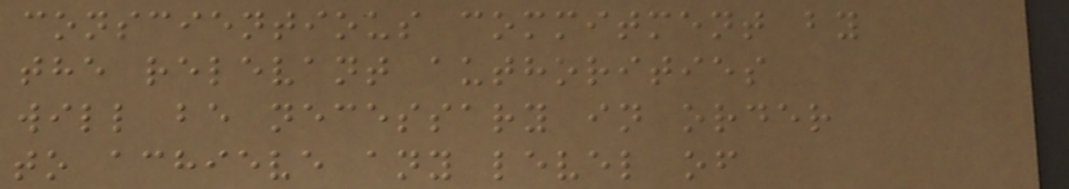conscientious commitment by
the relevant authorities
will be necessary in order
to achieve any level of
